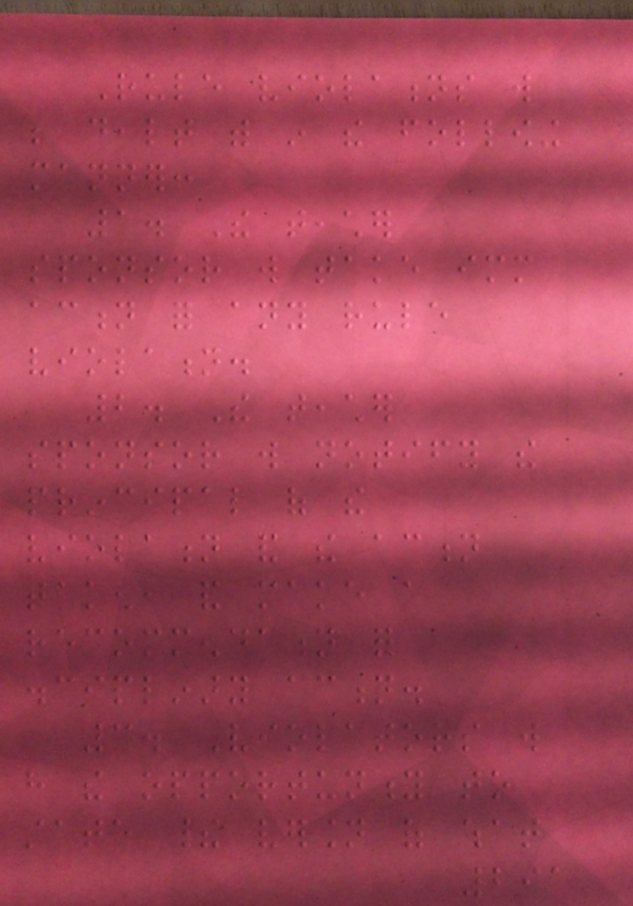Rule violations will
be dealt with in the following
manner:
1. The teacher
sponsor will take immediate
action for any rule
violation.
2. The teacher
sponsor will notify the
principal of the
violation and the action
taken, and make a
recommendation for
disciplinary action.
3. Violators will
have the opportunity to
state their version of what
291
